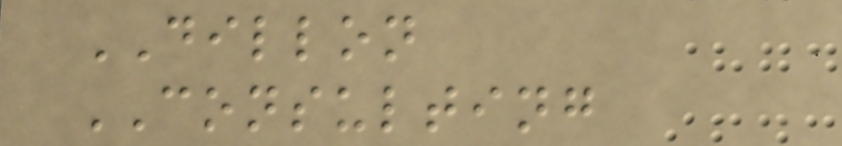DILLON
CONSULTING
